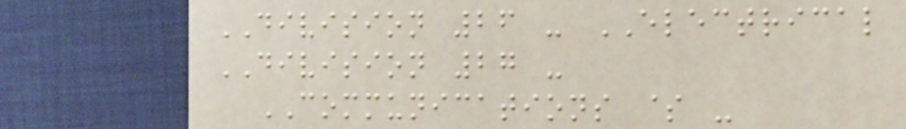DIVISION 26 - ELECTRICAL
DIVISION 27 -
COMMUNICATIONS $ -
